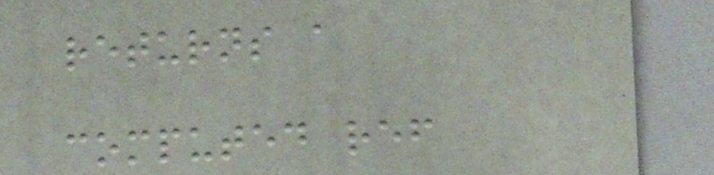returns a
computed ref
